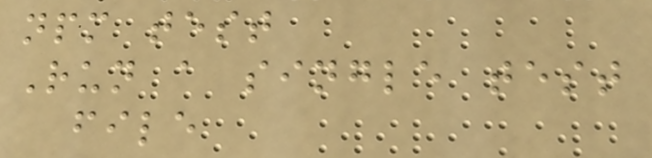npm test
Run a single test
file
